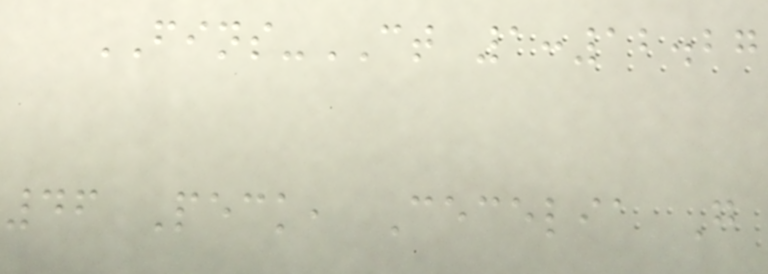FINS-CT 1:12.27
46 Peck, Cecelia G
